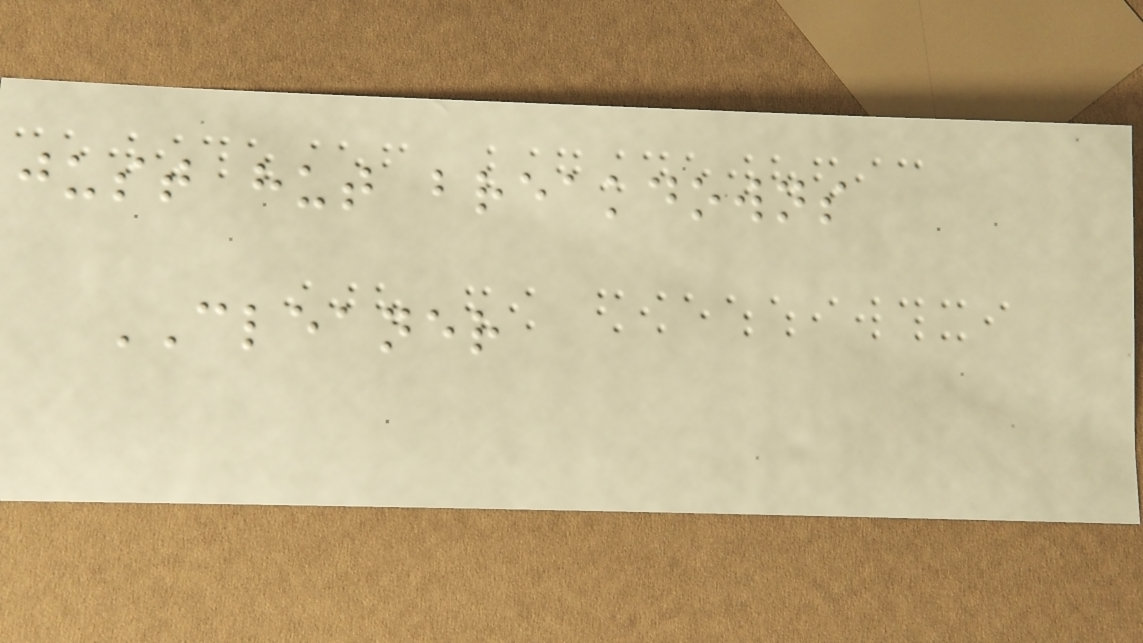just hut breakdowns
CLEANER
